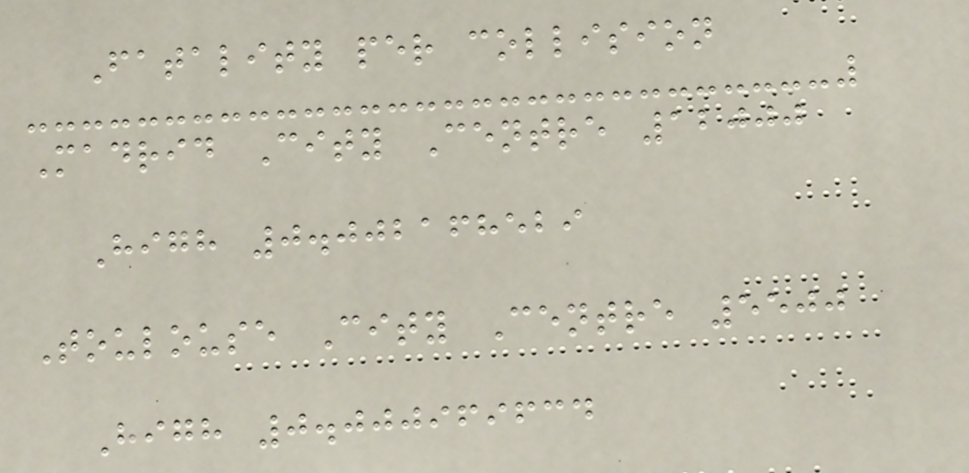Fatality per collision
Madrid City Centre 12000
High 0.002168529
Toulouse City Centre 5500
High 0.000969634
